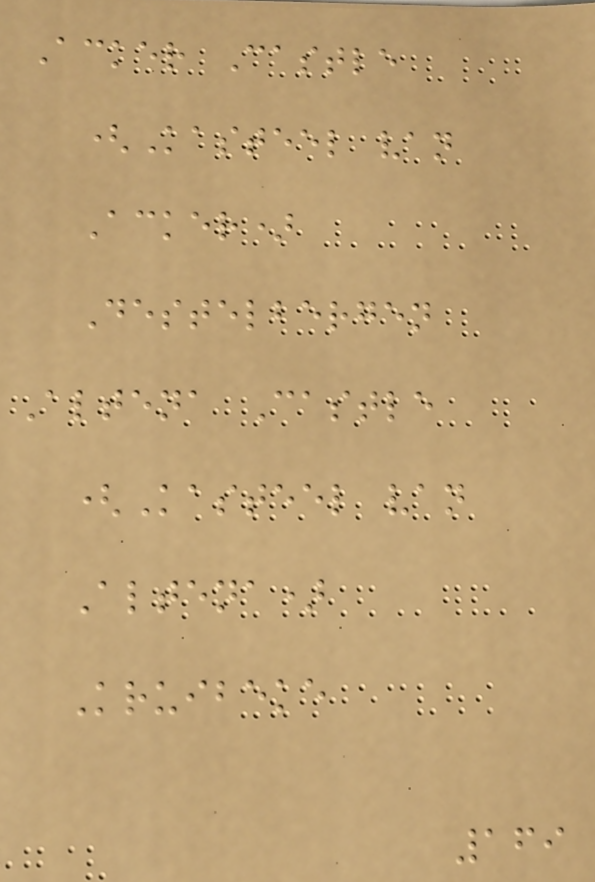Acker Castle
(Kasteel van
Acker)
Destelbergen
Altena Castle
(Kasteel van
Altena)
Kruibeke
169
